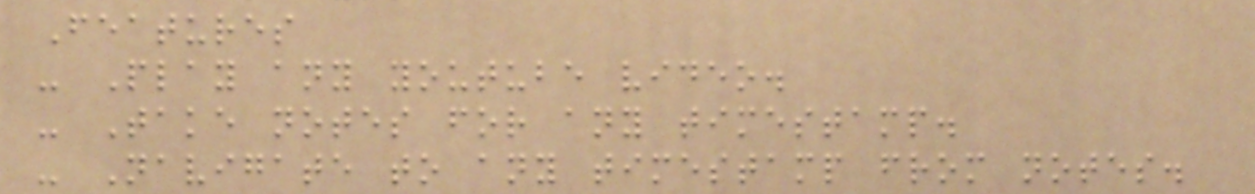Features
- Play any youtube video.
- Take notes for any timestamp.
- Navigate to any timestamp from notes.
